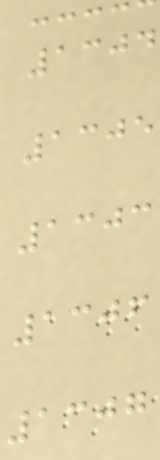1304
1305
1303
1306
1307
